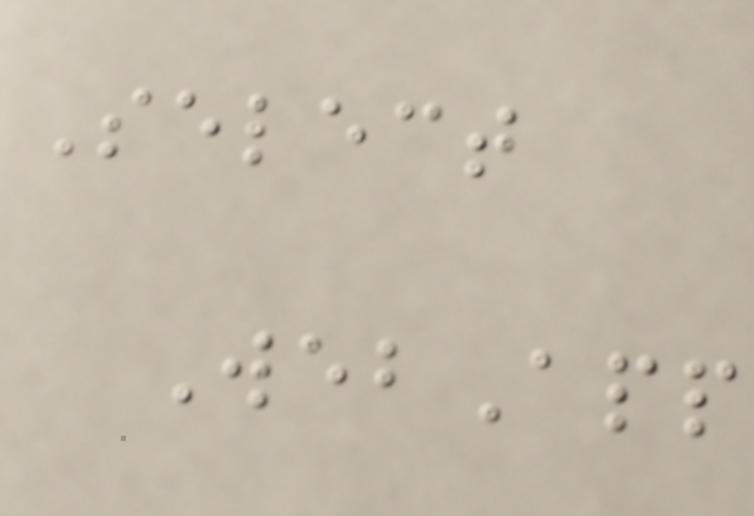Select
WebApp
